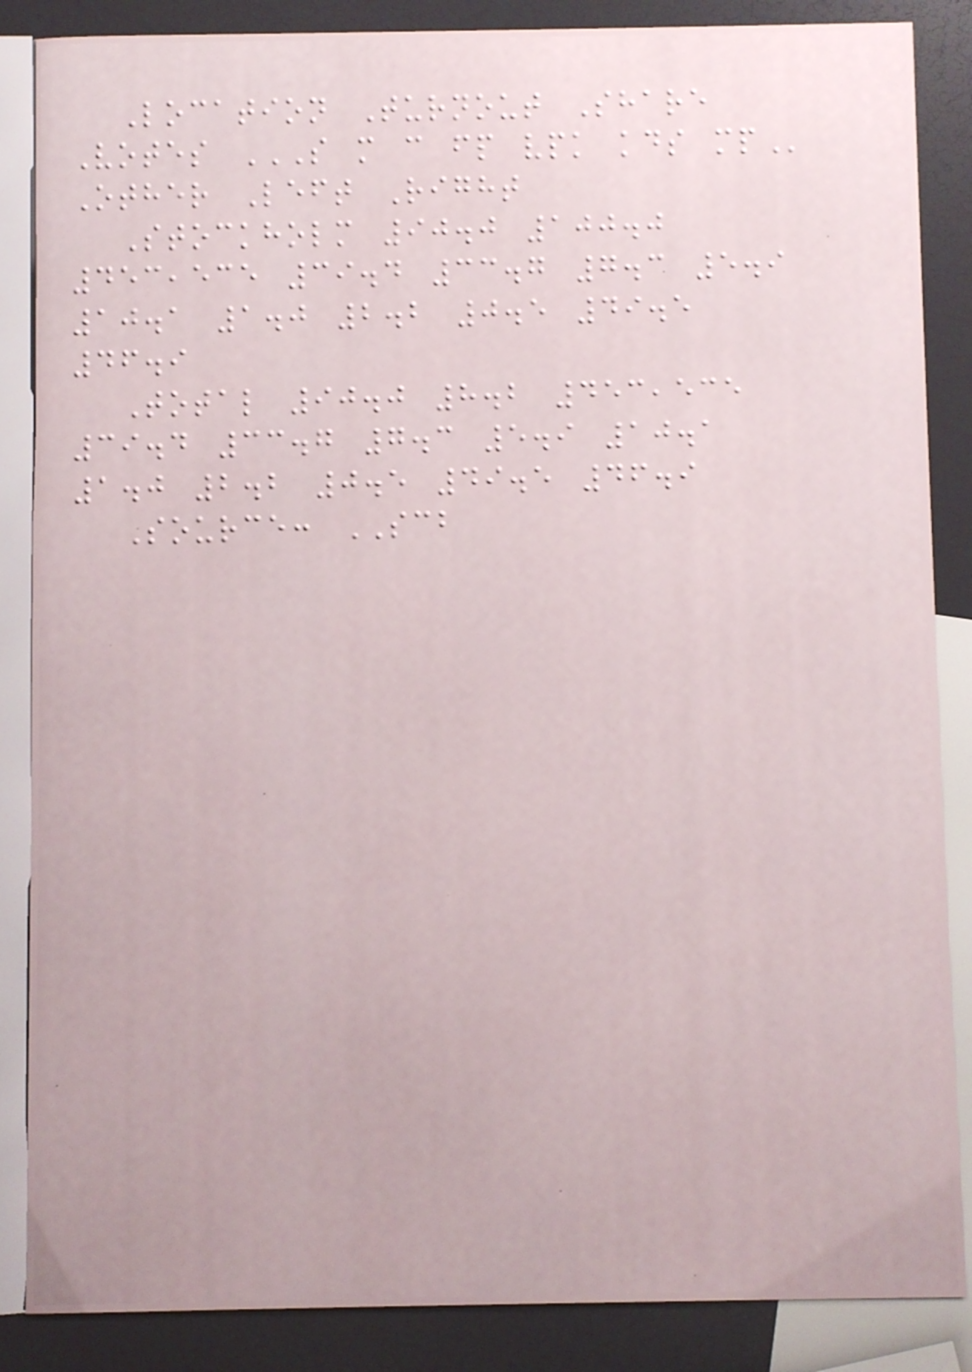Location Turnout Share
Votes S M C FP VPK KDS MP
Other Left Right
Stockholm 90.0 100.0
453,535 39.4 33.7 7.3 5.9
10.1 1.0 2.2 0.5 49.5
46.9
Total 90.0 8.2 453,535
39.4 33.7 7.3 5.9 10.1
1.0 2.2 0.5 49.5 46.9
Source: SCB
